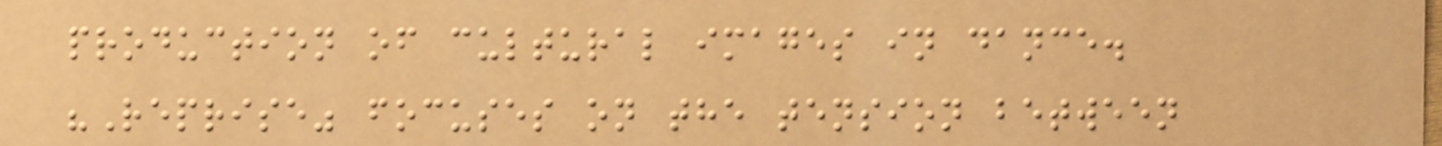production of cultural images in dance.
"Reprise" focuses on the tension between
